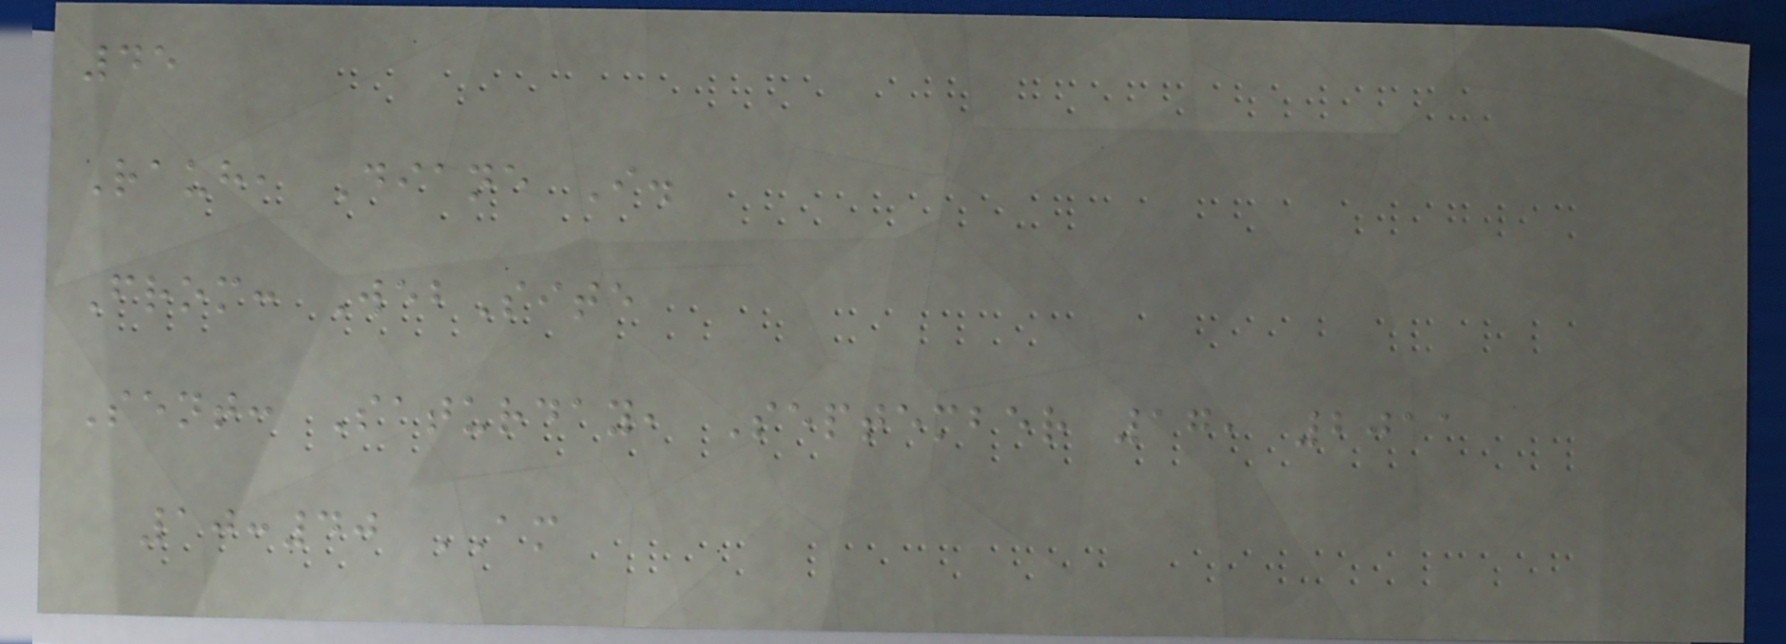45
Rauh, Diane I.
From: WebSite
Sent: Saturday, September 17, 2011
10:40 AM
